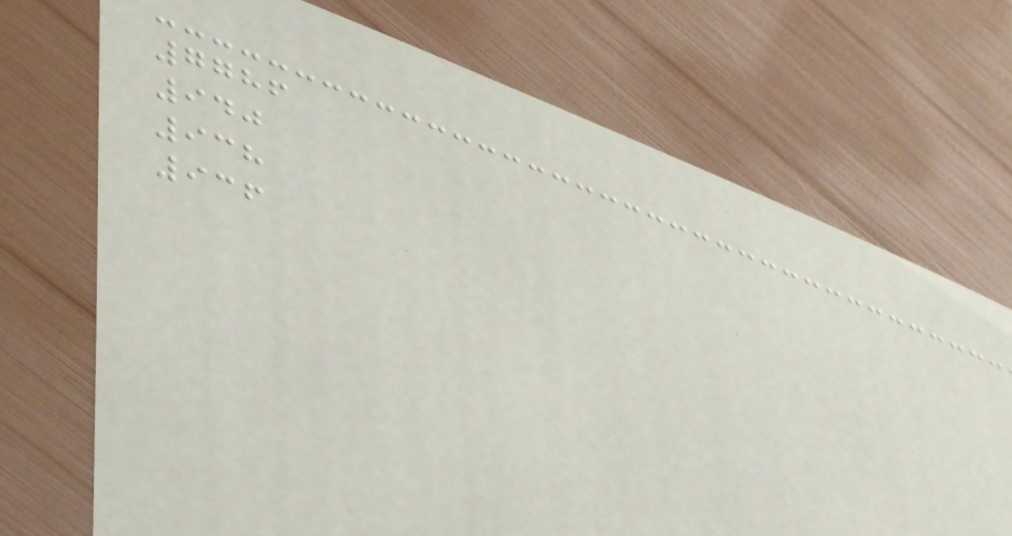7786
940
938
936
